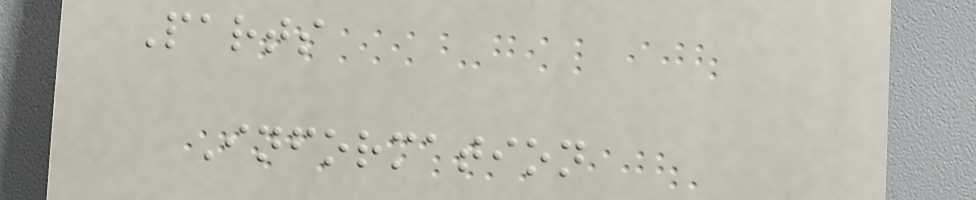Parts
Information
